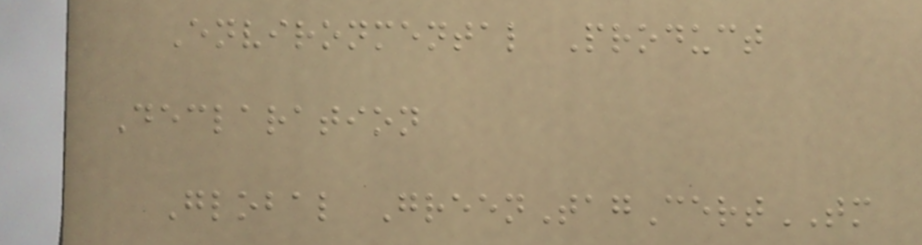Environmental Product
Declaration
Global GreenTagCertTM
